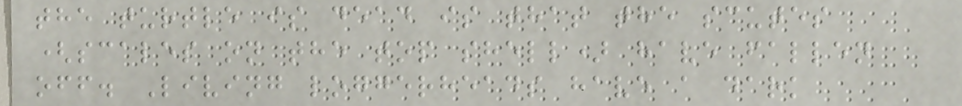the turtle is dead is that the scutes
(scales on the top shell) have fallen
off. Living loggerheads have a dark
